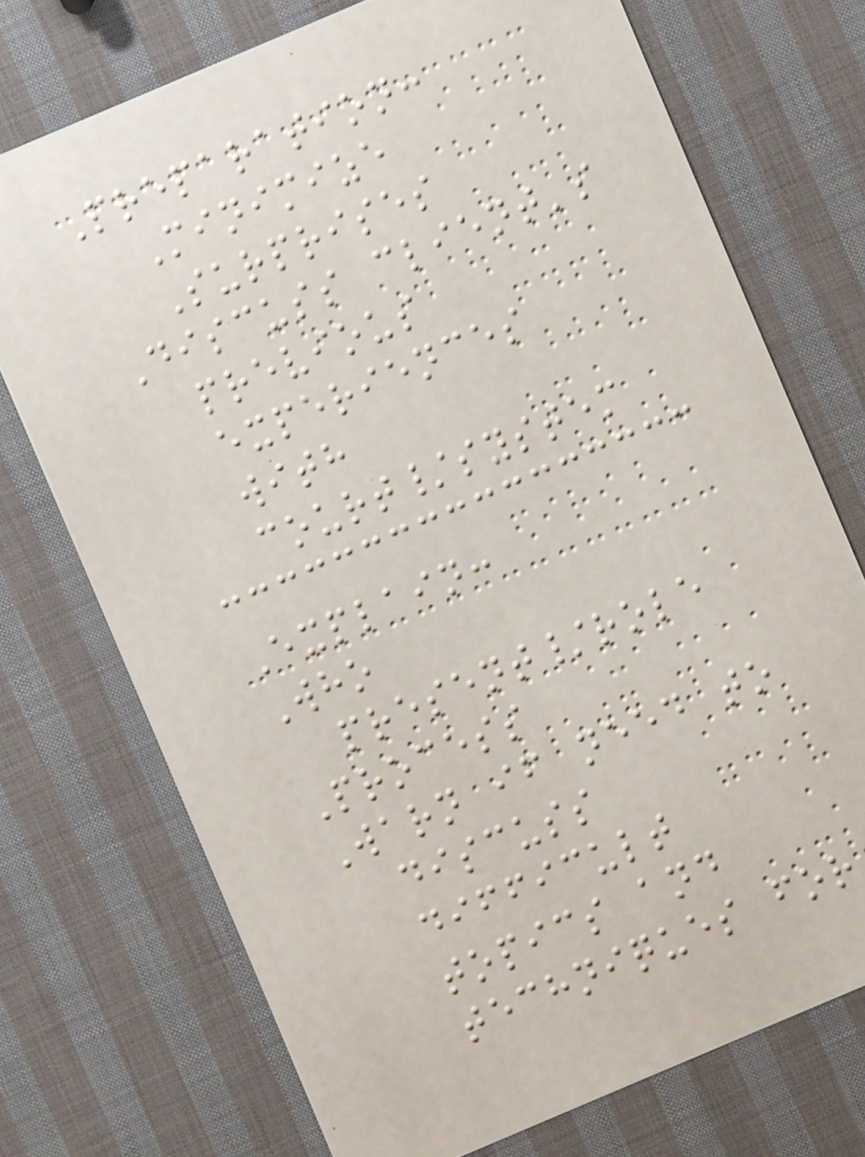Preparation:
Minimize
Surprises
Discuss client's
previous
experiences
with
court/system
Explain:
Who
present/role
Process
Warn if need to
discuss
difficult
topics and
techniques for
